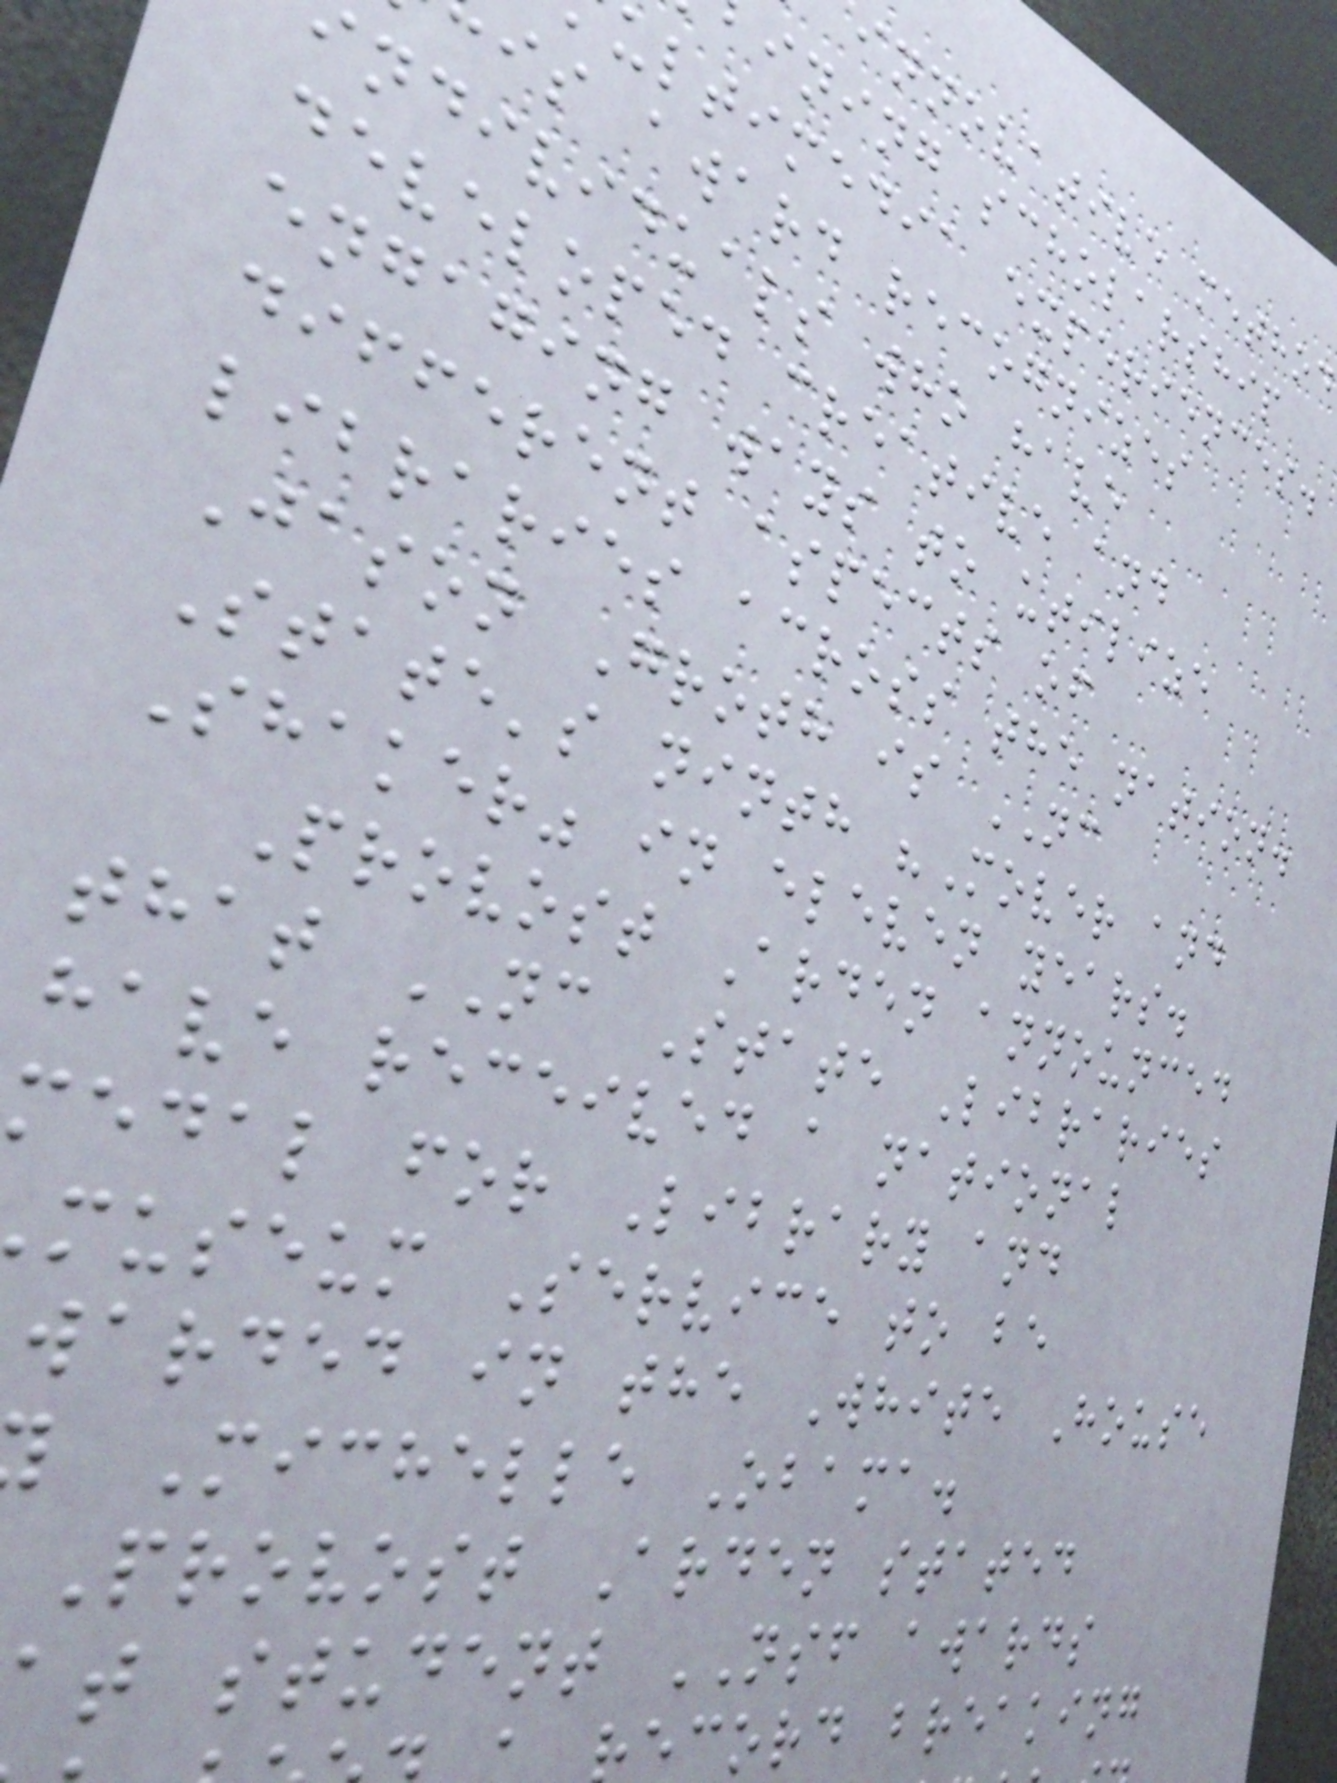innovative method
ining scholarship
ultimedia experiences.
is award recognizes
ndividuals who have
developed creative and
engaging ways to utilize
different aspects of
libraries across the nation.
Jason Groth is NC
State's ninth "Mover and
Shaker" in eleven years.
Provost Arden announced
that NC State Libraries
have received a national
medal for Library and
museum Service to be
warded in the White House
Michelle Obama.
Provost Arden stated
at student NSF awards
ecord breaking
